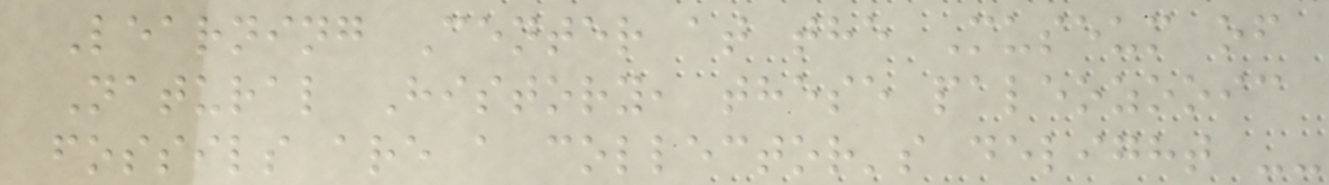Learning Center at the Museum of
Natural History, these paleozooic
fossils are a collector's delight --
